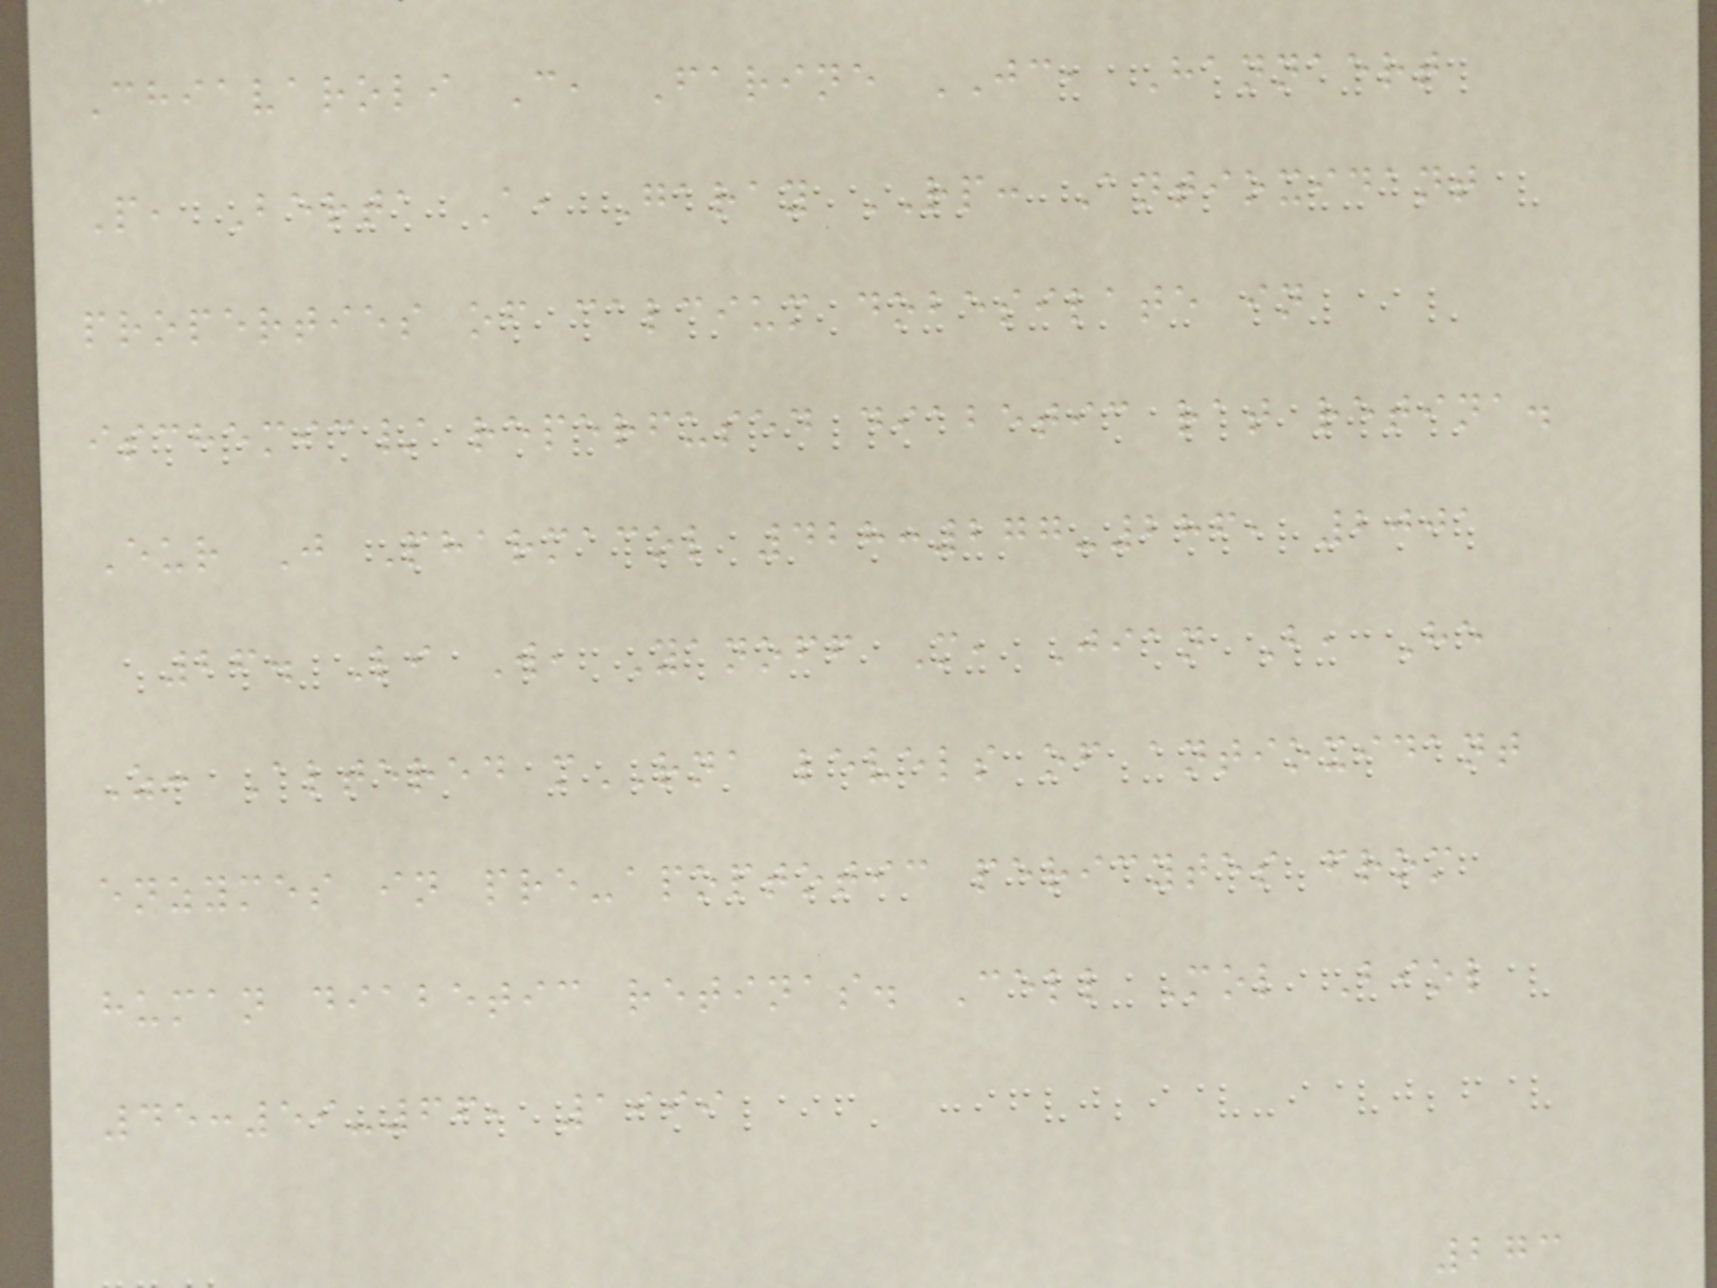Chiavaroli C, Farine JC, Hannaert
P, Berta A, Garay RP: Antioxidant
properties of calcium dobesilate in
ischemic/ reperfused diabetic rat retina.
Eur J Pharmacol 428:277-286, 2001
26. Li W, Yanoff M, Jian B, He
Z: Altered mRNA levels of antioxidant
enzymes in pre-apoptotic pericytes from
human diabetic retinas. Cell Mol Biol
45:59-66, 1999
273
